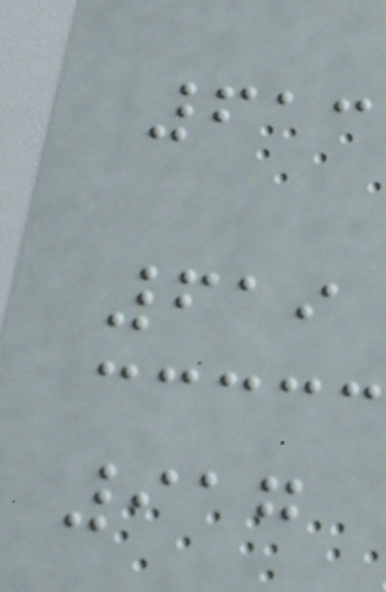613
619
917
